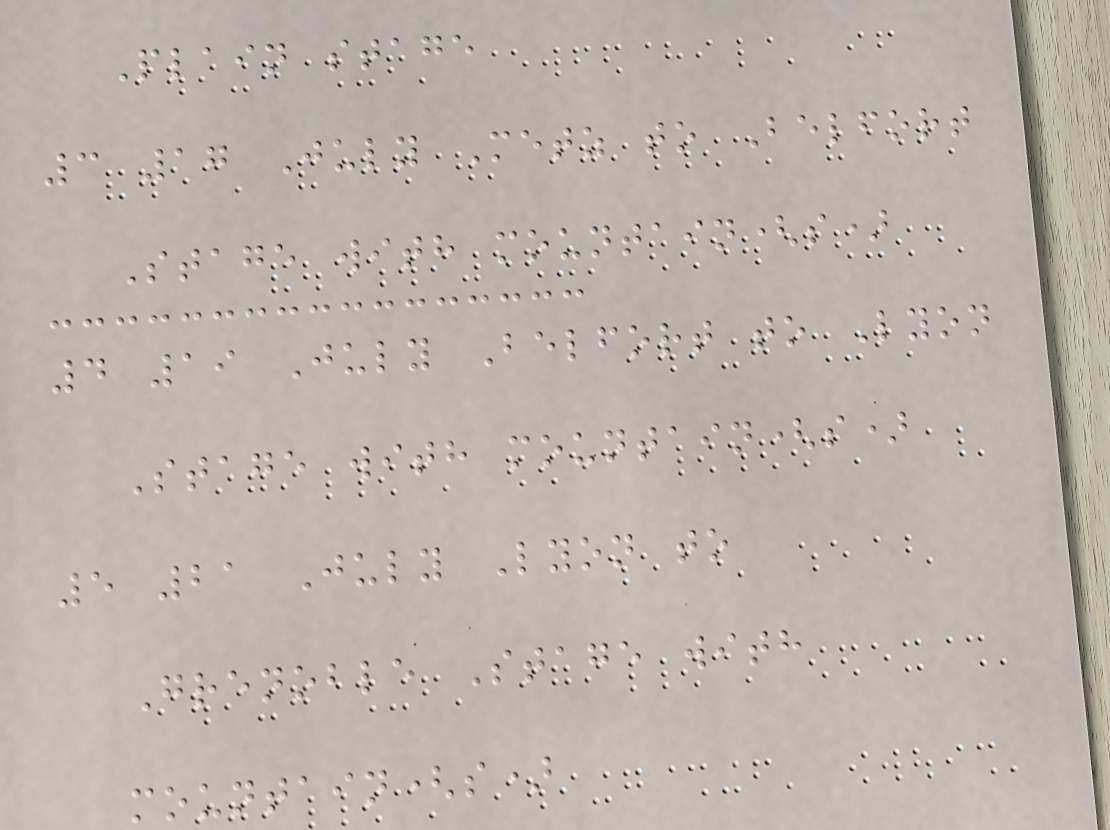Plain stage
3 17 July Metz to Belfort
Stage with mountain(s)
4 19 July Belfort to Lyon
Stage with mountain(s)
5 21 July Lyon to
Grenoble Stage with
mountain(s)
